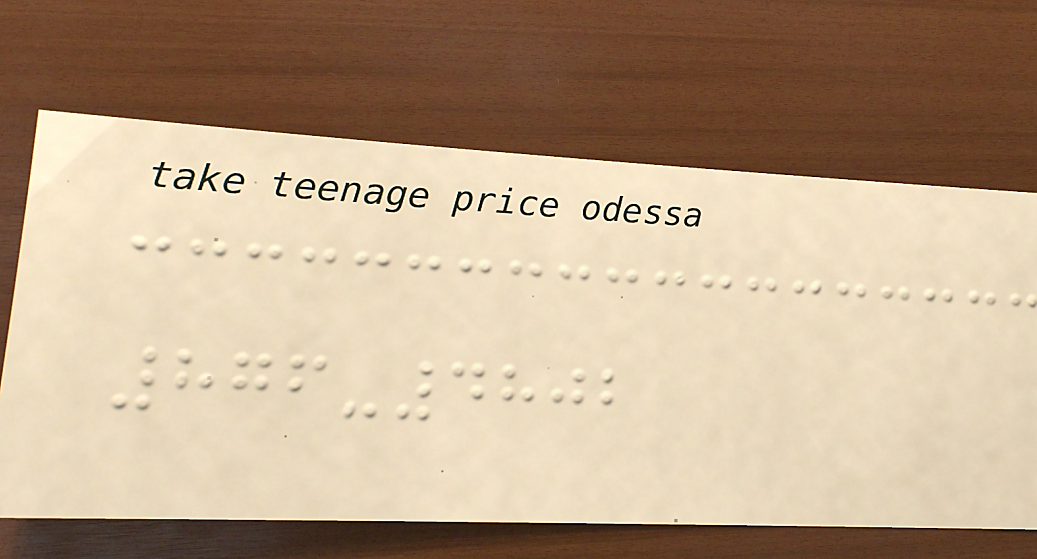876-4802
